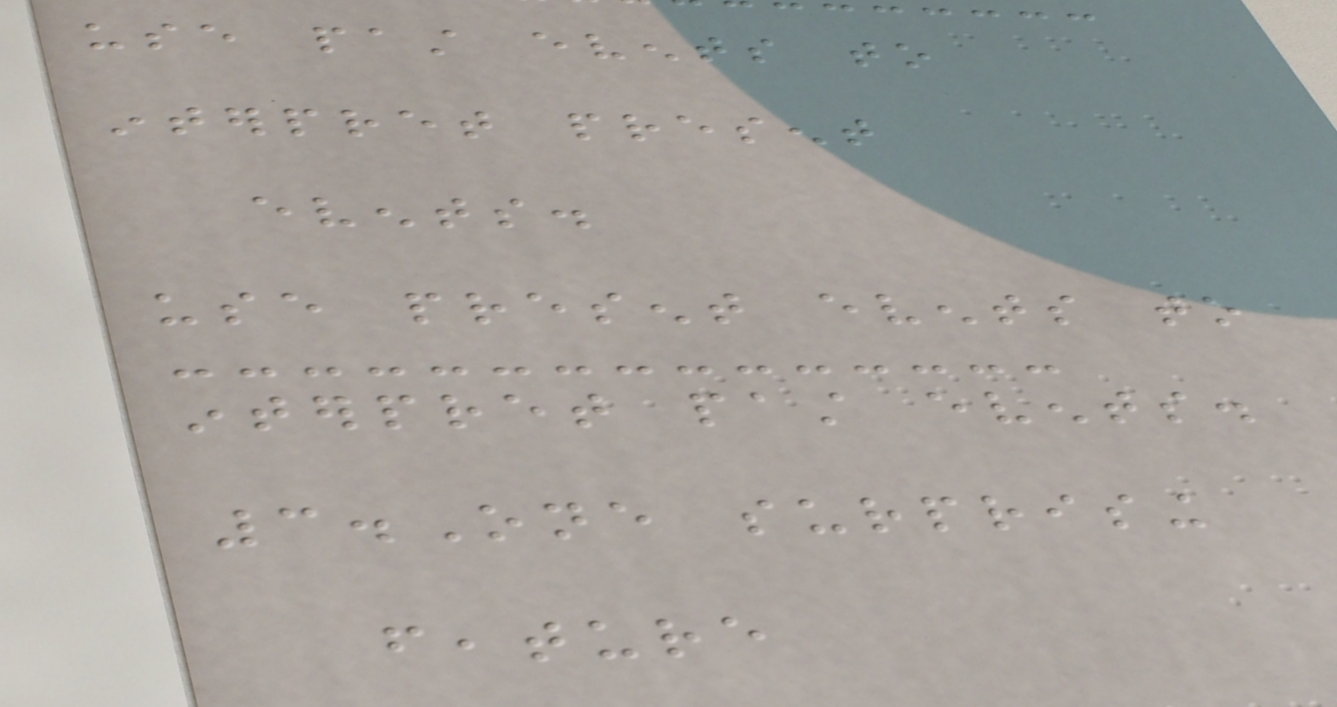use past events to
interpret present
events.
use present events to
interpret past events.
3.One surprising
feature
